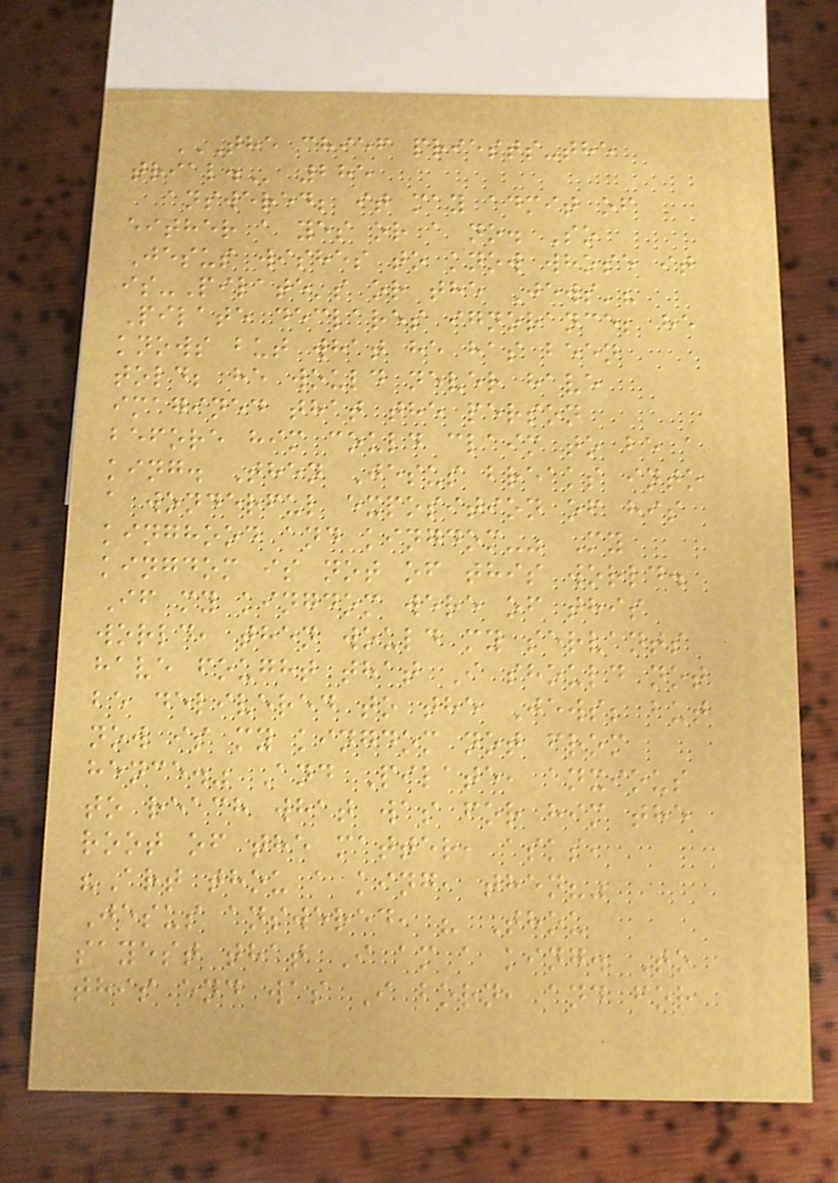THE CHIEF PRIESTS-THE
TRIAL. 285
answered; it may admit of
either a yes or a no. So
Jesus wishes to know whose it
is-Pilate's or the Jews'?
Pilate declares ignorance; he
knows but what he has been
told; he would never have
imagined that the person
before him could claim to be a
king. Then Jesus breaks into
a wonderful exposition of his
kinghood and kingdom-" My
kingdom is not of this world.
If my kingdom were of this
world, then would my servants
have fought that I should not
be delivered to the Jews; but
now is my kingdom not from
hence." And Pilate, anxious
to reach what was for him the
root of the matter, asks,
"Art thou a king, then?"
Jesus answered, " Thou
sayest that I am a king. To
this end was I born, and for
